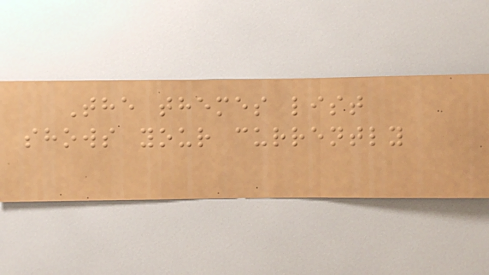The themes list
shows your currently
